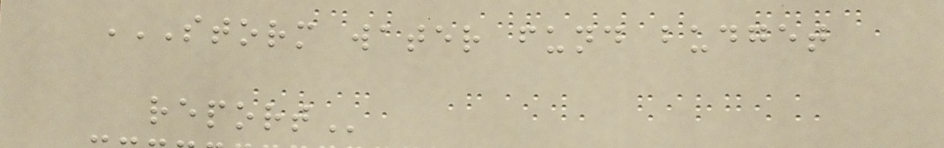STORM WATER FUND BUDGET
REPORT
